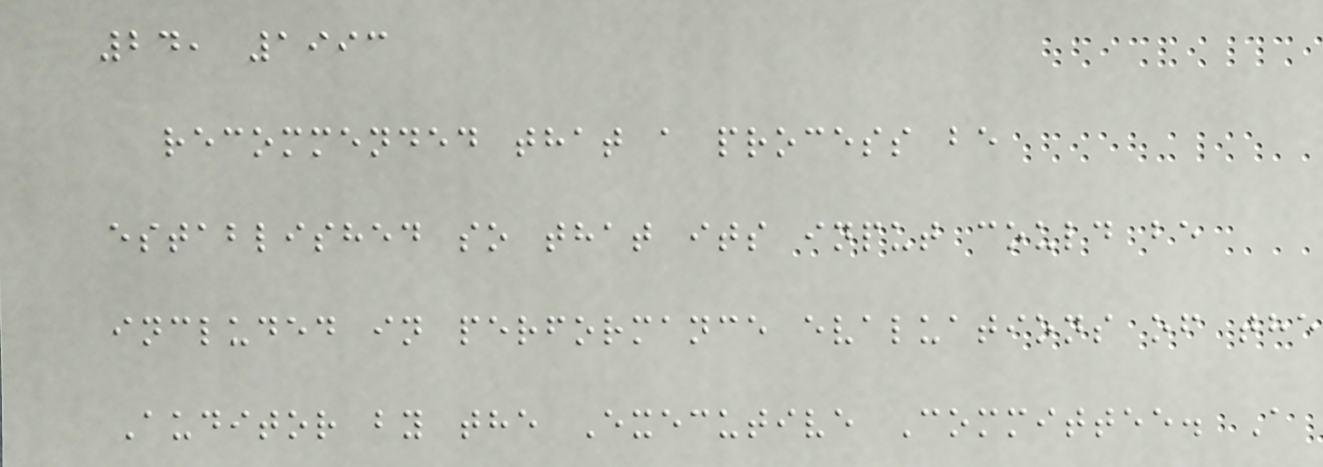24, 1993
recommended that a process be
established so that its input could be
included in performance evaluations of the
Auditor by the Executive Committee. A
